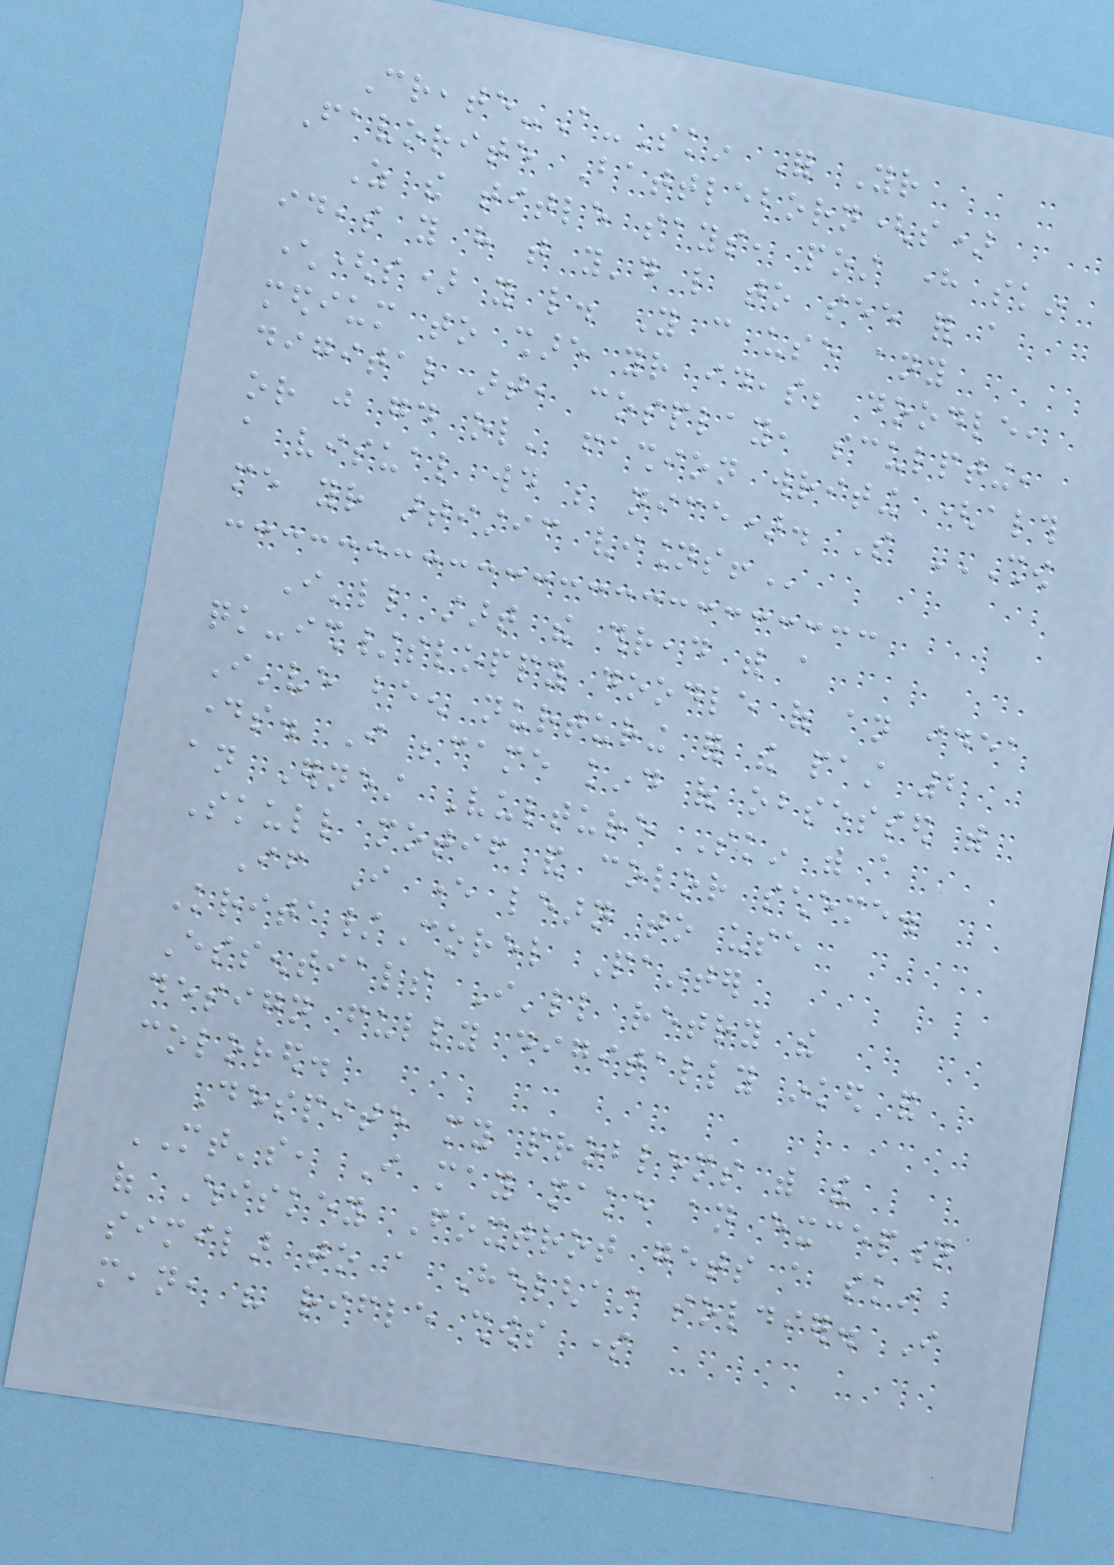Create-A-Skin For Your
Favorite Battleborn(s)
As the title says, post here skin
ideas you have that you'd like to see for a
character(s) you like. You can use any
medium to share your ideas; doodle,
digital art, cosplay, sculpting,
or just good ol' fashion writing (although
a visual would be nice). So SHOW
ME YOUR ARTISTIC VISIONS!
I'll start the thread with a
quick-ish/sloppy doodle of an idea
I've been nurturing for the past 2
days. I became kind of obsessed with
an Ernest Vulture Skin with a
Skull motif and color scheme.
If I ever learn to use
Krita/Corel Painter
Essentials I'll retry the
design fully digitally inked and
colored.
Despite my problems with the
MT's, I may make an exception
of Whiskey Foxtrot gets a skin
similar to a Helghast soldier. I
mean, his rifle shows some
